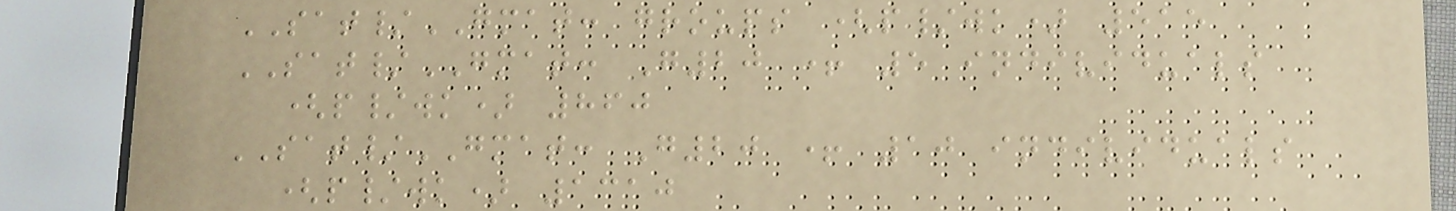SAT/GMAT: groups (p/wk) 515
SAT/GMAT: G20 + 5 individuals
(p/wk) 860
SAT/GMAT: G20 + 10 individuals
(p/wk) 1310
